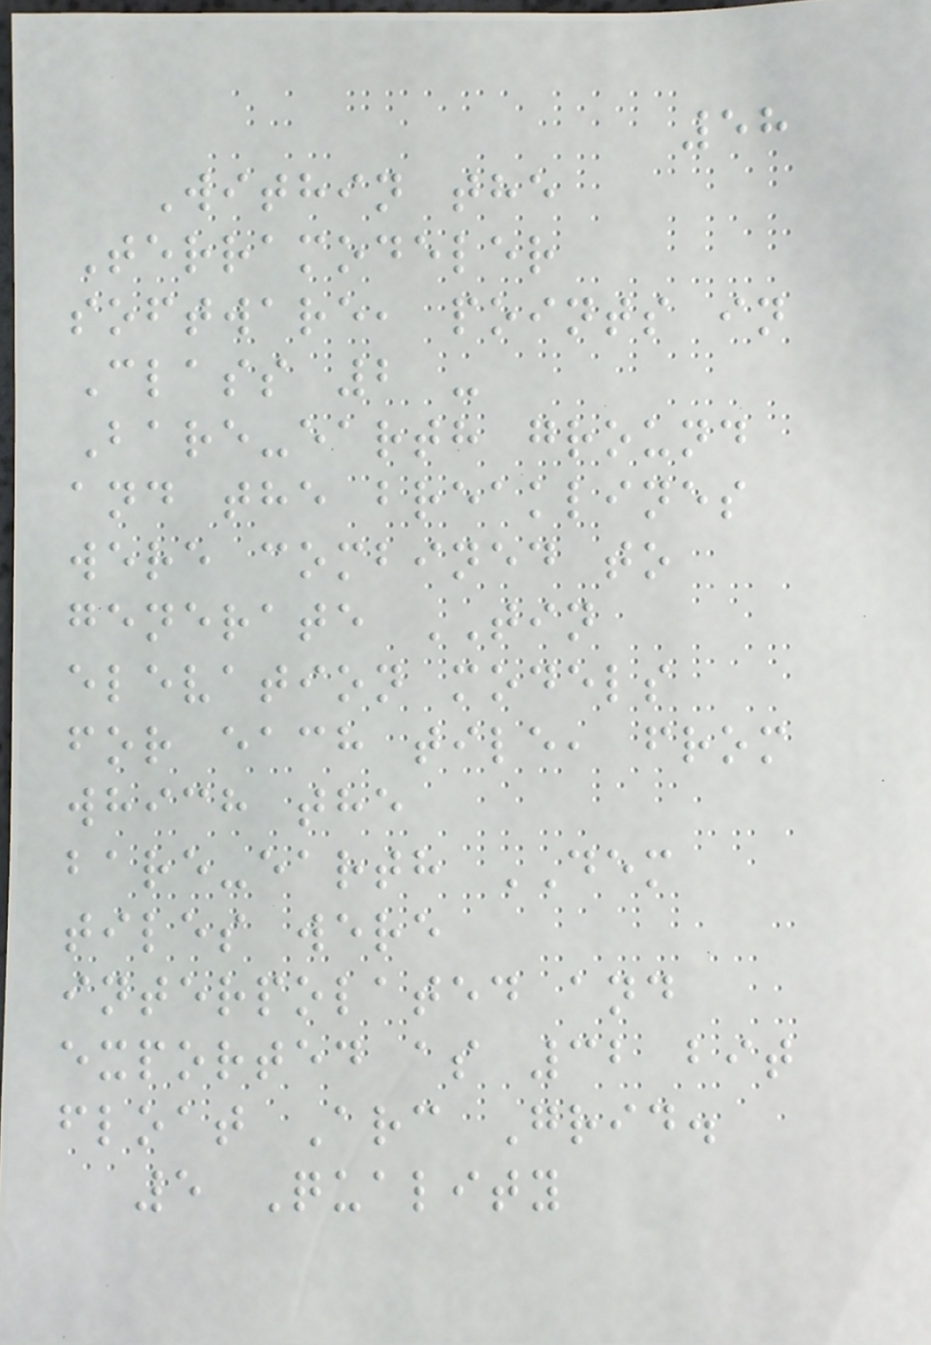58
Within the
Terramodeler
software, points in
Class 2 -
Bare-earth ground
and the breaklines
were combined to
generate TIN
elevation models
for each tile, from
which the
bare-earth DEM
tiles were
interpolated and
exported as 32 bit
float Arc Grid.
5 Quality
